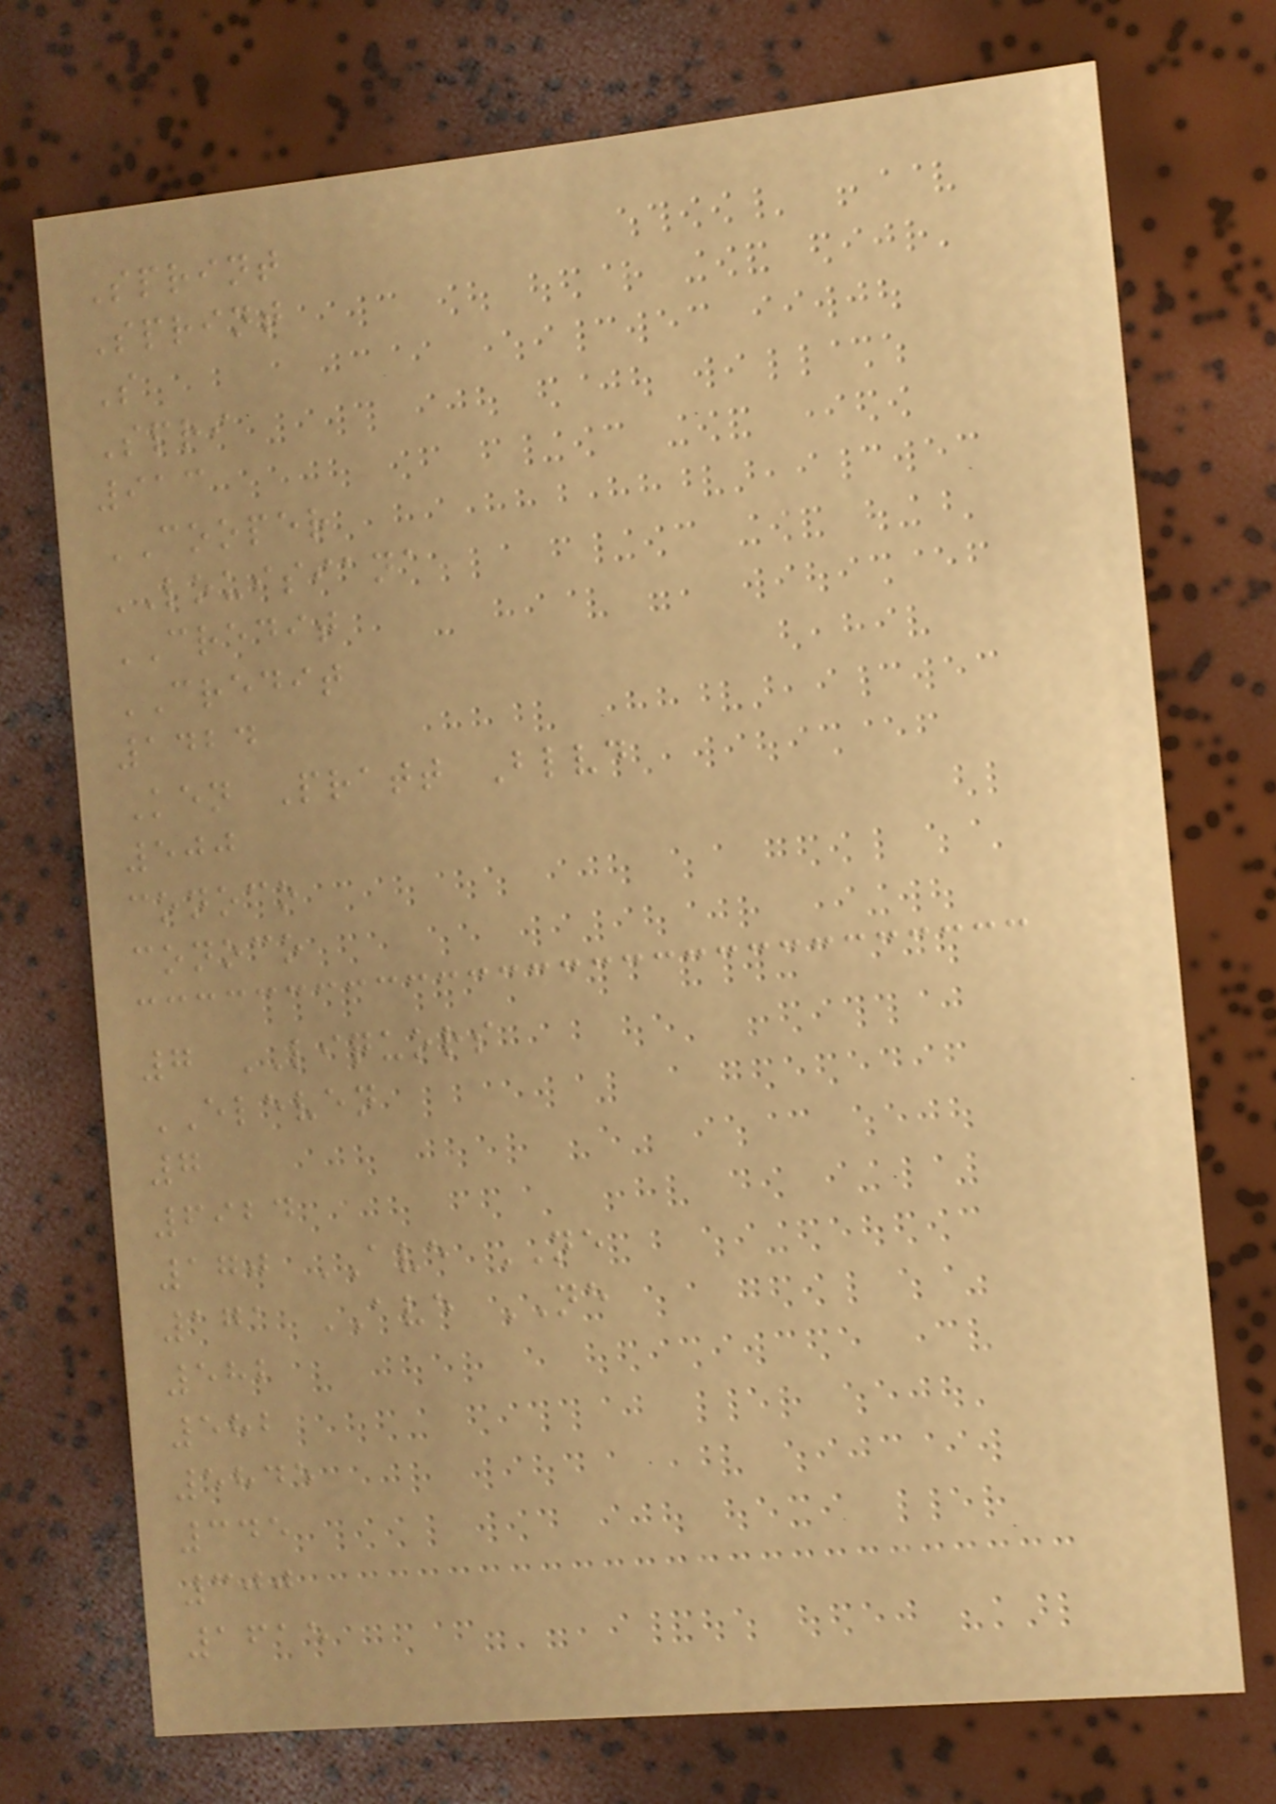Sprint
Sprint
S
Spri
913
COOPER
LOUISIANA
CREDIT
CREDIT
1424
Ken Pratt Blvd
500
conoco
conoco
7 LIQUORS
ELEVEN
7
6924
170 AVE NE
171 AVE NE
582
582
5845
345
300
1615
